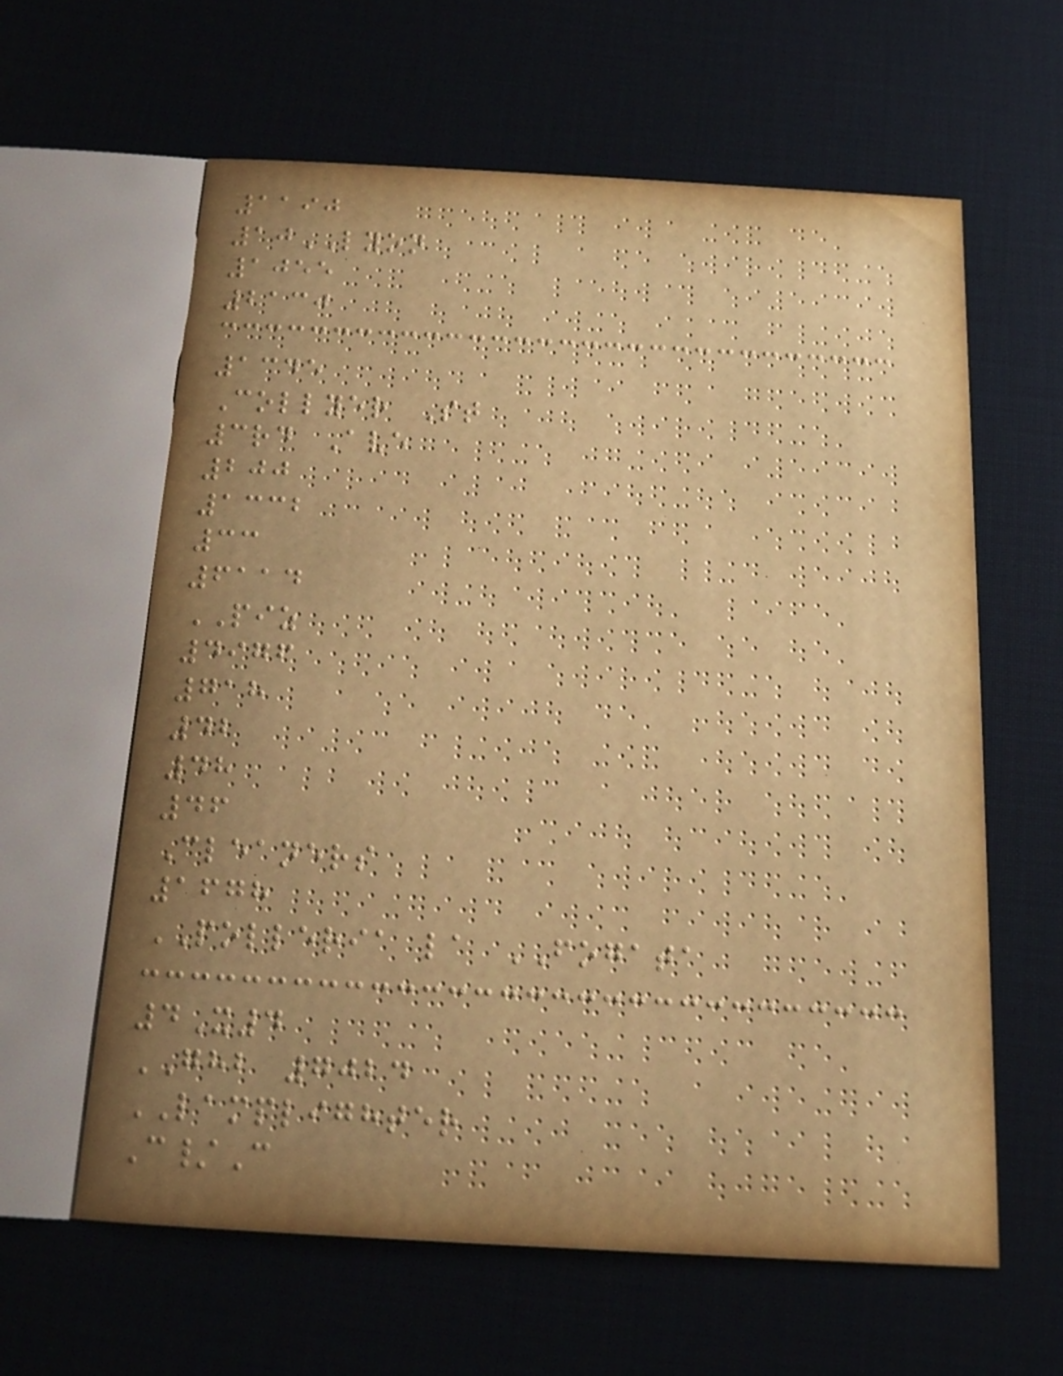1190
10LYON
1055
2130
1345
Collyer St
3rd Ave
200
1332
33
6114
PIZ
4976
718
42
48
46
Cleaners
1678
POLLERIA la FOGATA
4X4
GHB 7024
LAMPLIGHTER
C/C
